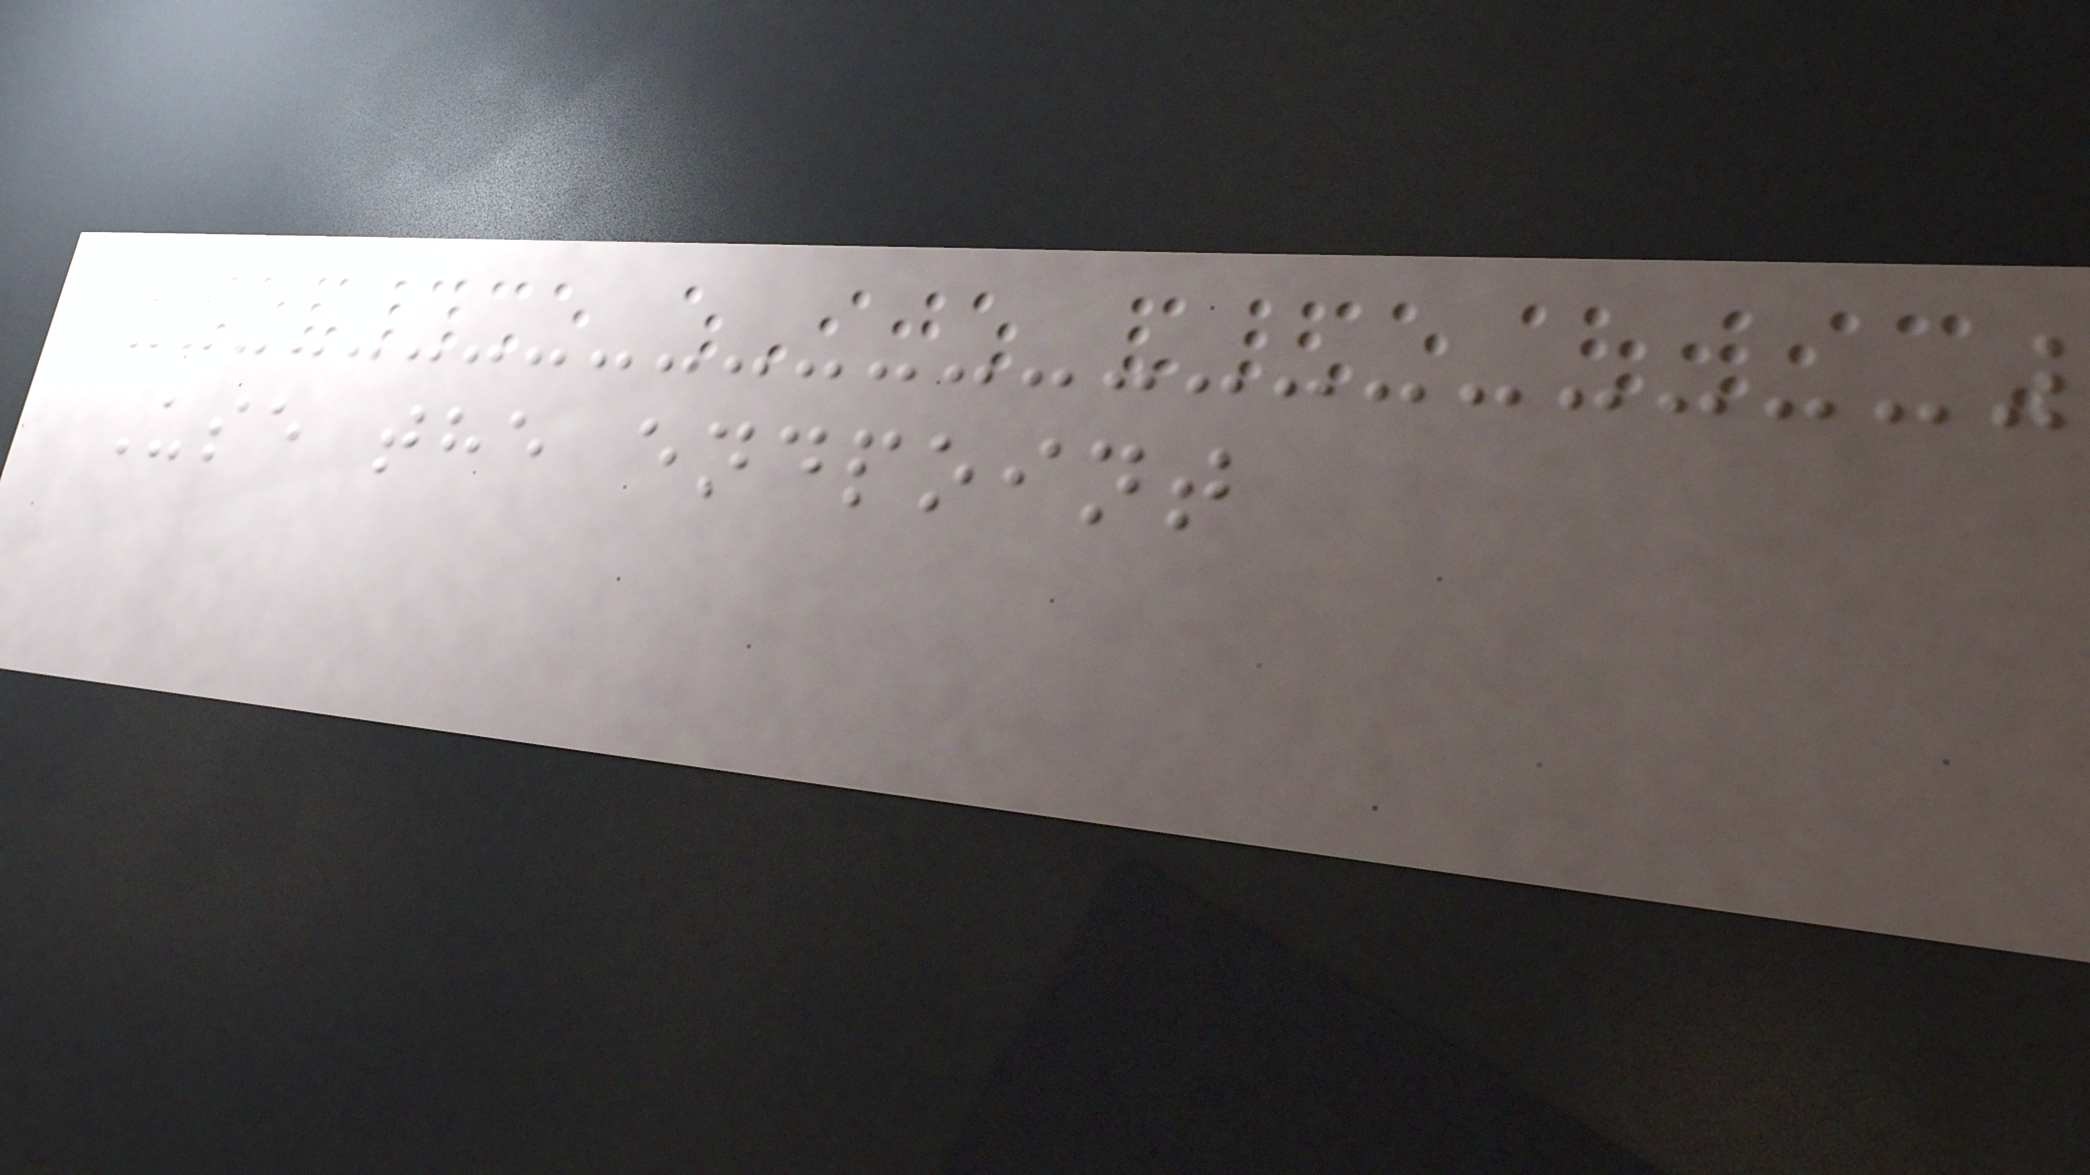Use the endpoint
